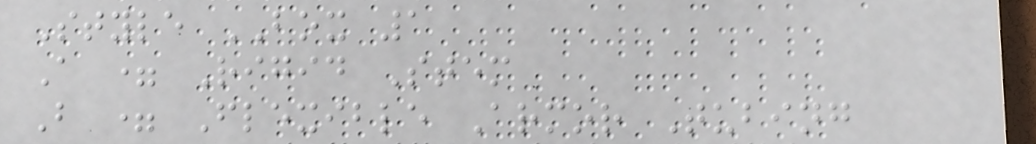Style BOX 1
A = Rigid Stem
B = Flexible Armor Tubing
